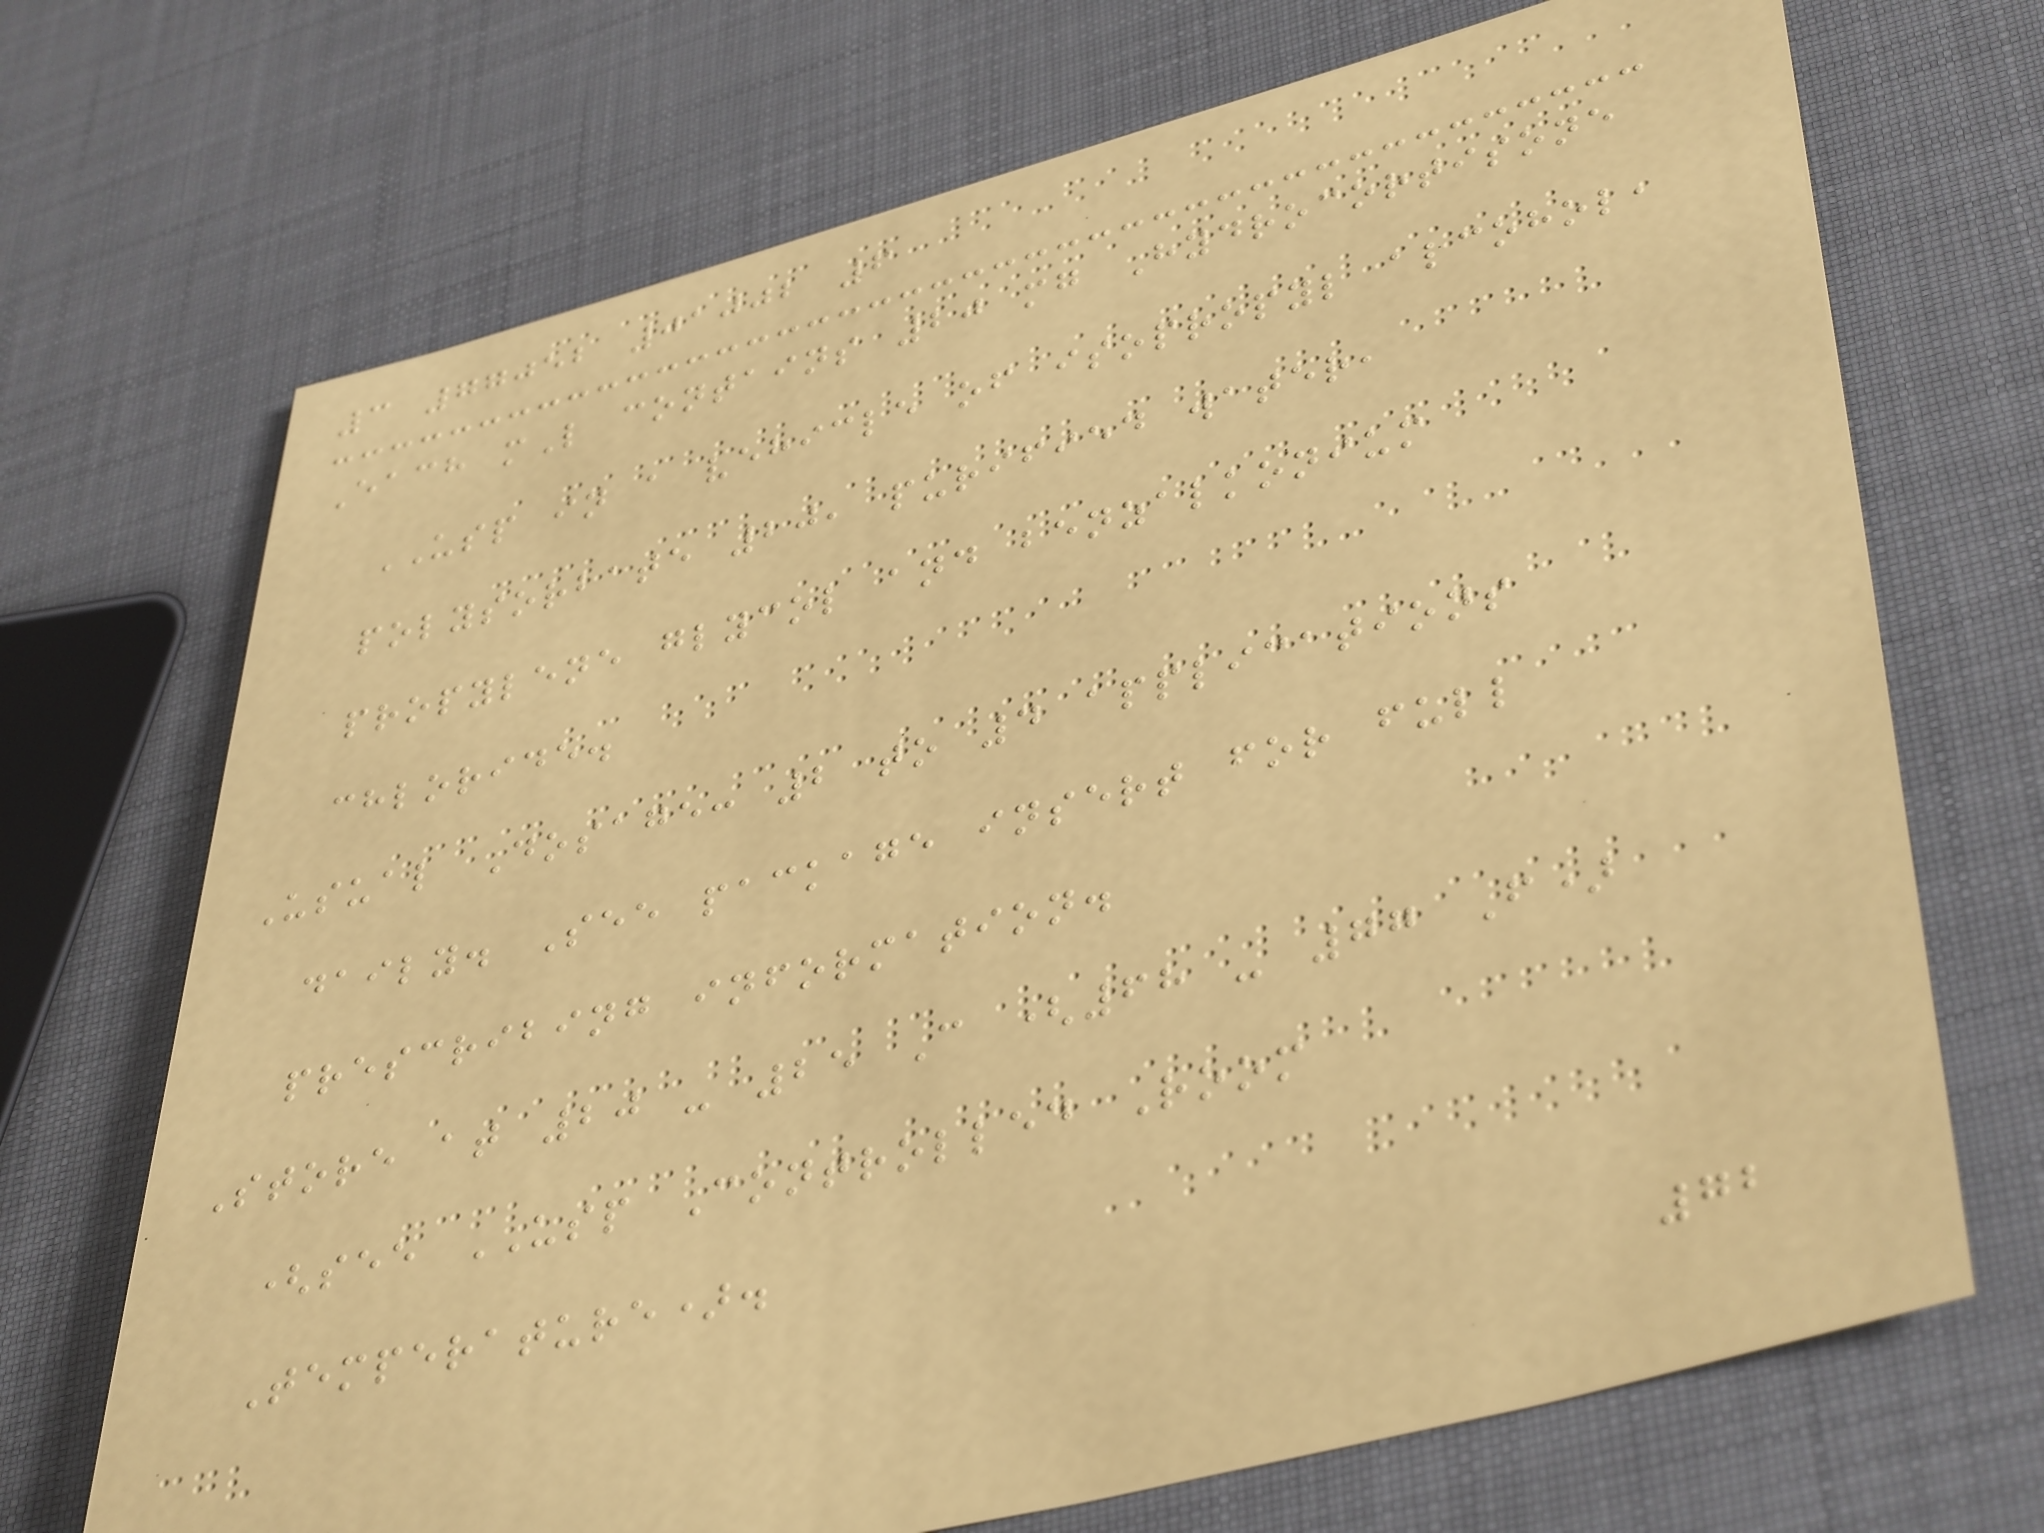3 77052 01002 6
Each mL contains 20 mg Hydrocortisone
USP in a vehicle of isopropyl alcohol,
polysorbate 20, purified water,
propylene glycol and benzalkonium
chloride.
Usual Dosage: 2 to 4 applications
daily. See package insert for full
prescribing information.
Store at 20 - 25 C (68 - 77 F)
(see USP Controlled Room
Temperature).
72
